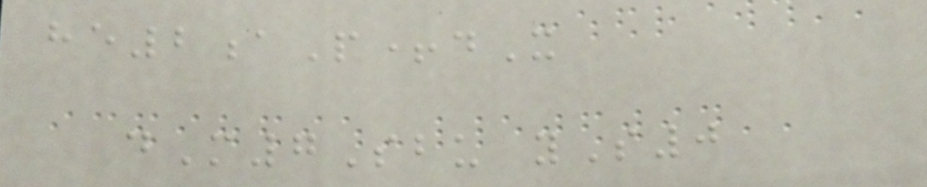he2aP+dX
dM7Sbu yS0
